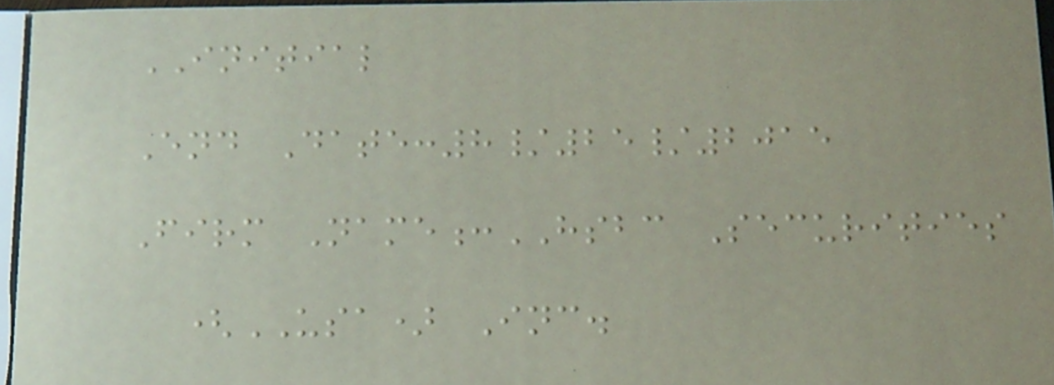INITIAL
End Date:8/25/2015
Firm Name:HSBC Securities
(USA) Inc.
